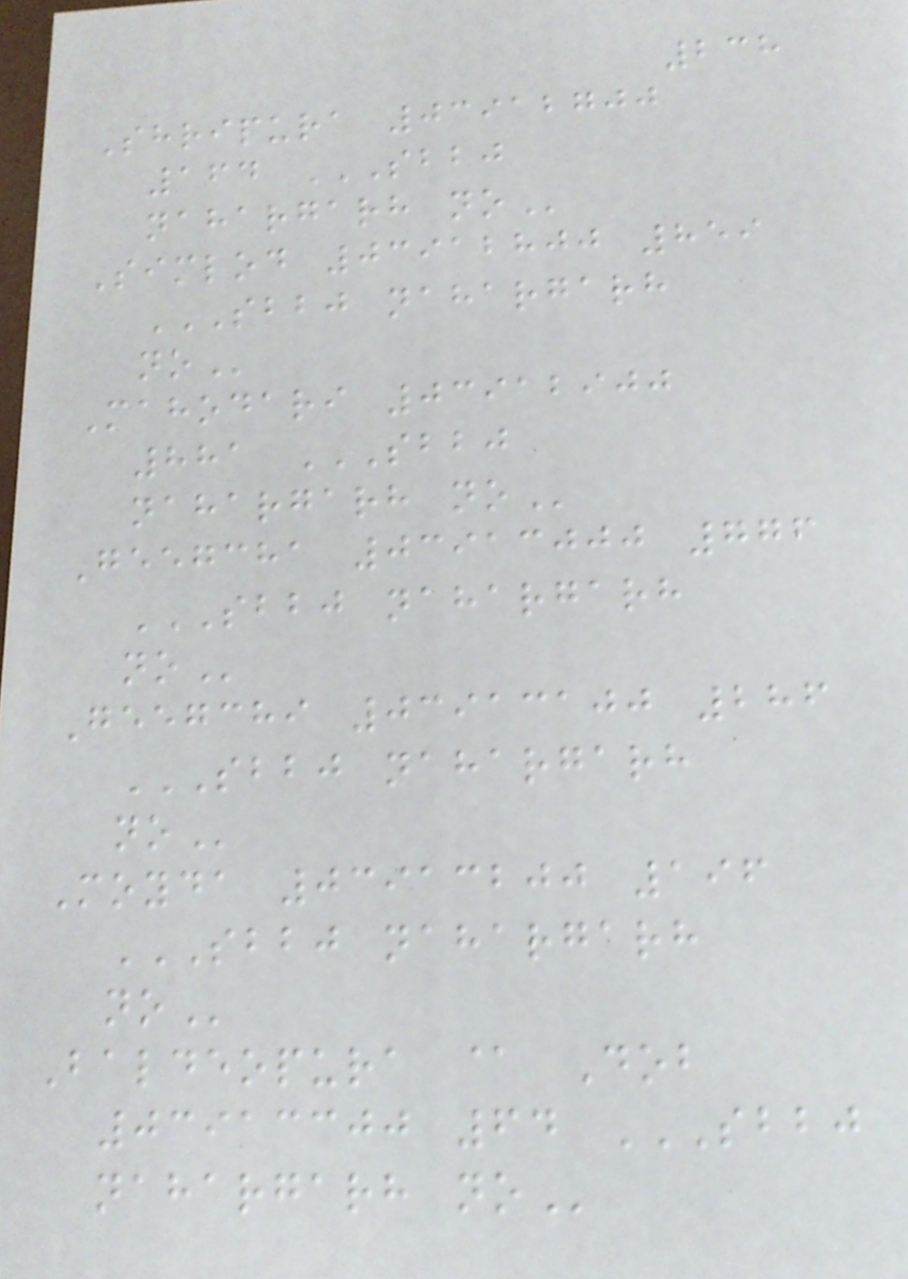238
Shripura 03912700
164 SBBJ
NAHARGARH NO
Simlod 03912800 859
SBBJ NAHARGARH
NO
Mahodari 03912900
881 SBBJ
NAHARGARH NO
Geegcha 03913000 776
SBBJ NAHARGARH
NO
Geegchi 03913100 286
SBBJ NAHARGARH
NO
Moyda 03913200 196
SBBJ NAHARGARH
NO
Baldeopura @ Dob
03913300 64 SBBJ
NAHARGARH NO
